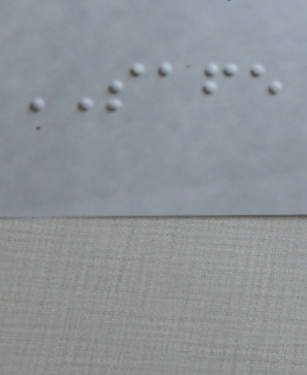SAFE
